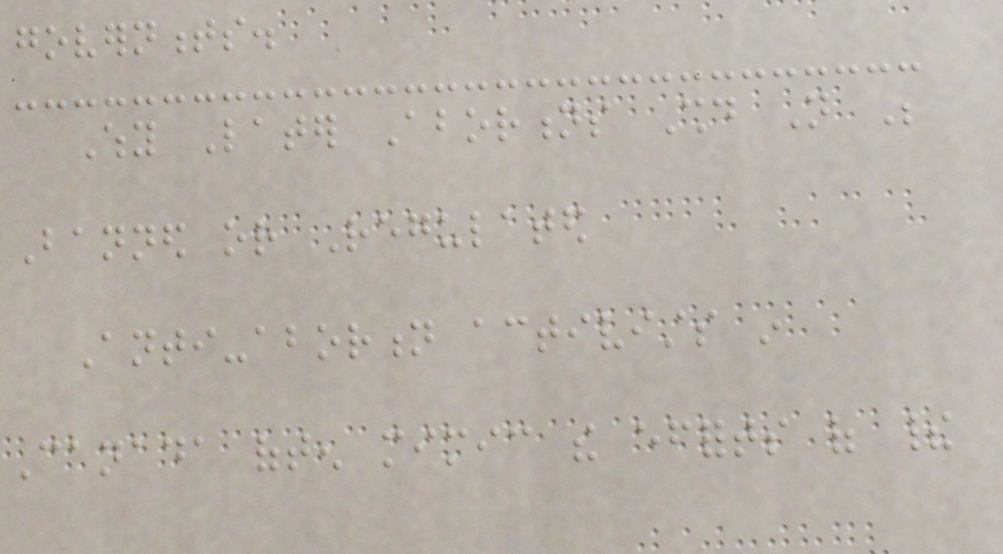governments.
Why Later Abortions Should Not Be
Banned or Regulated
Anti-abortion activists in
Canada often mimic the efforts of their
